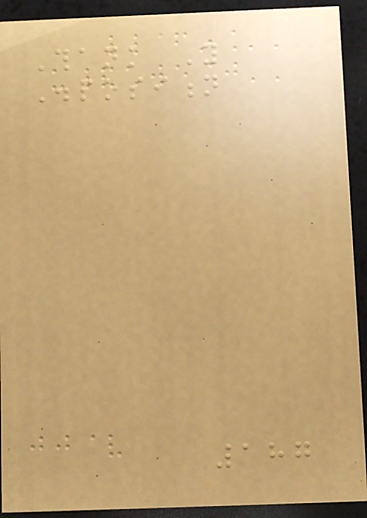Thank You
Disposition
187
